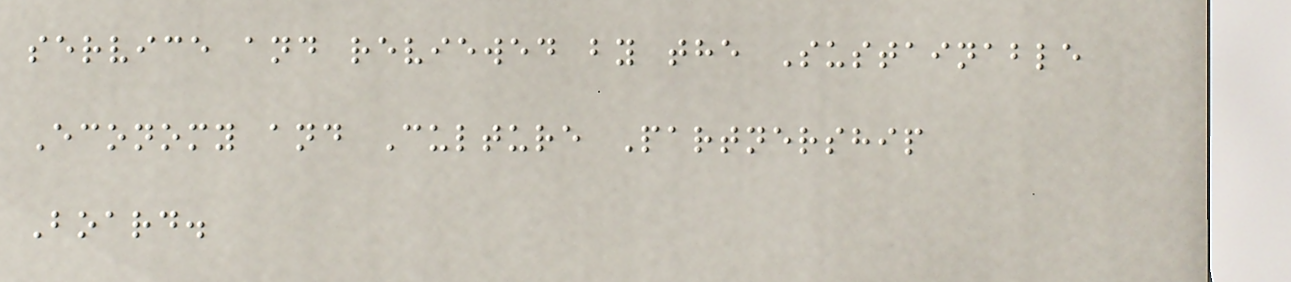service and reviewed by the Sustainable
Economy and Culture Partnership
Board.
